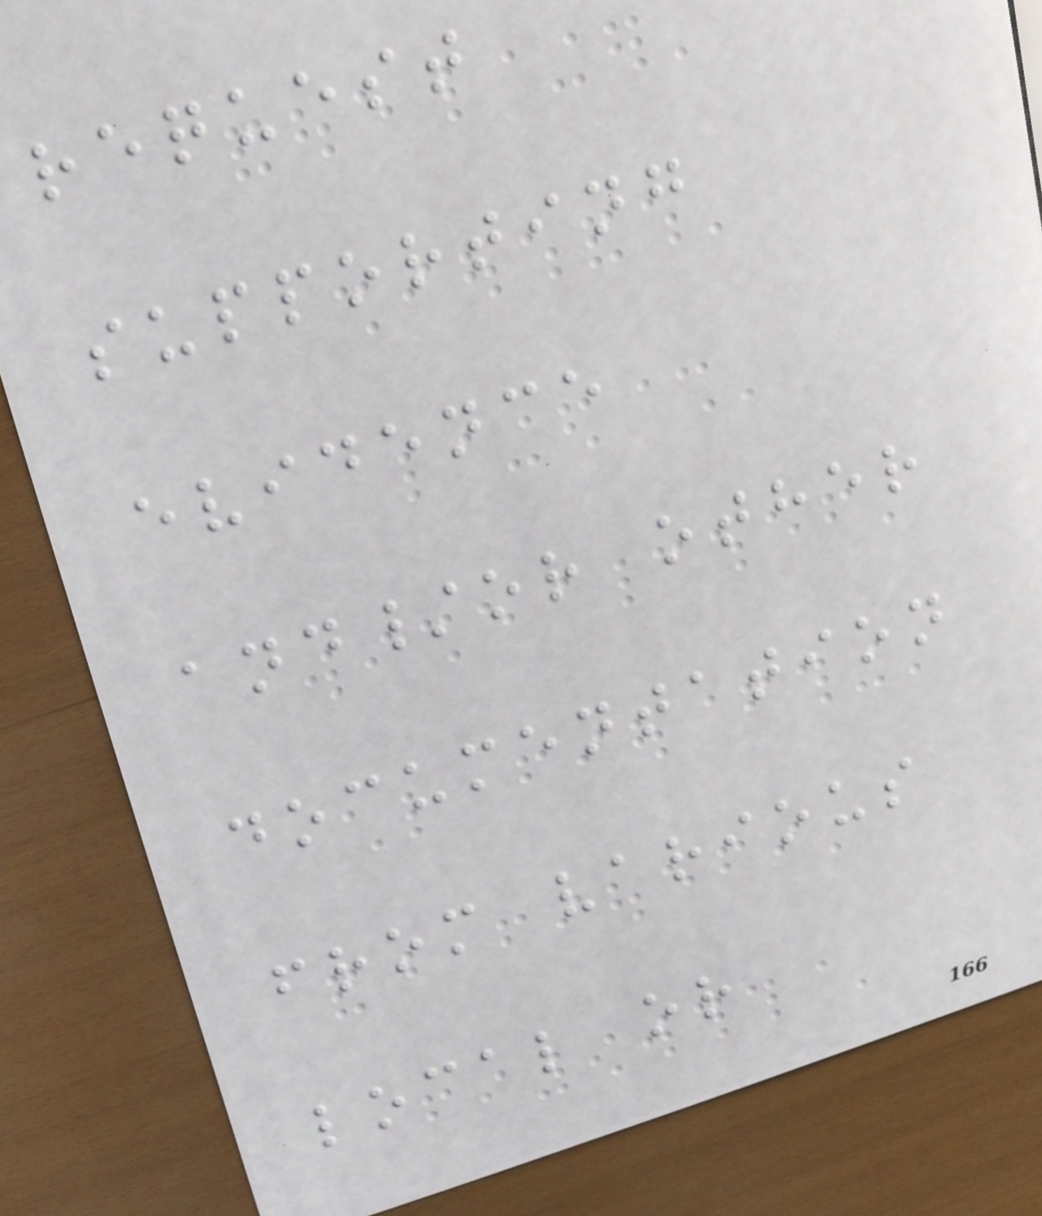request
supporting
evidence
and/or other
documentation
from various
local or
